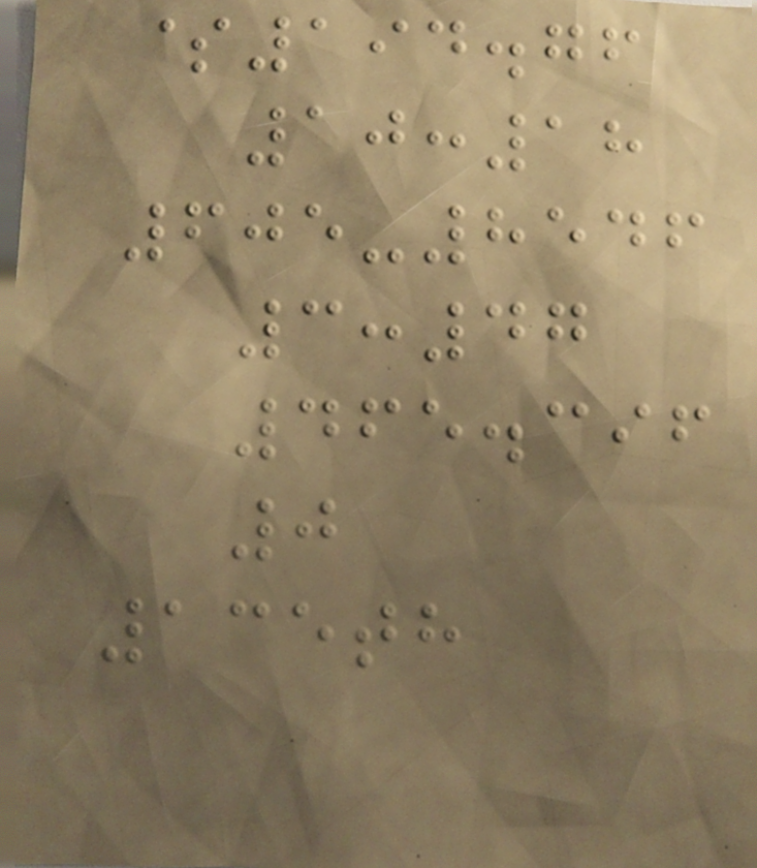$194.76
10:18
605-8546
3:47
465.396
0
135th
